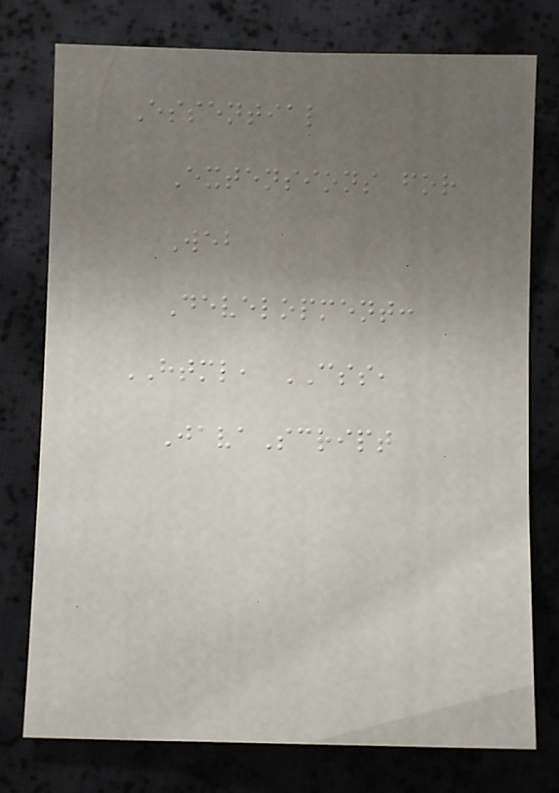Essential
Extensions for
Web
Development:
HTML, CSS,
JavaScript
